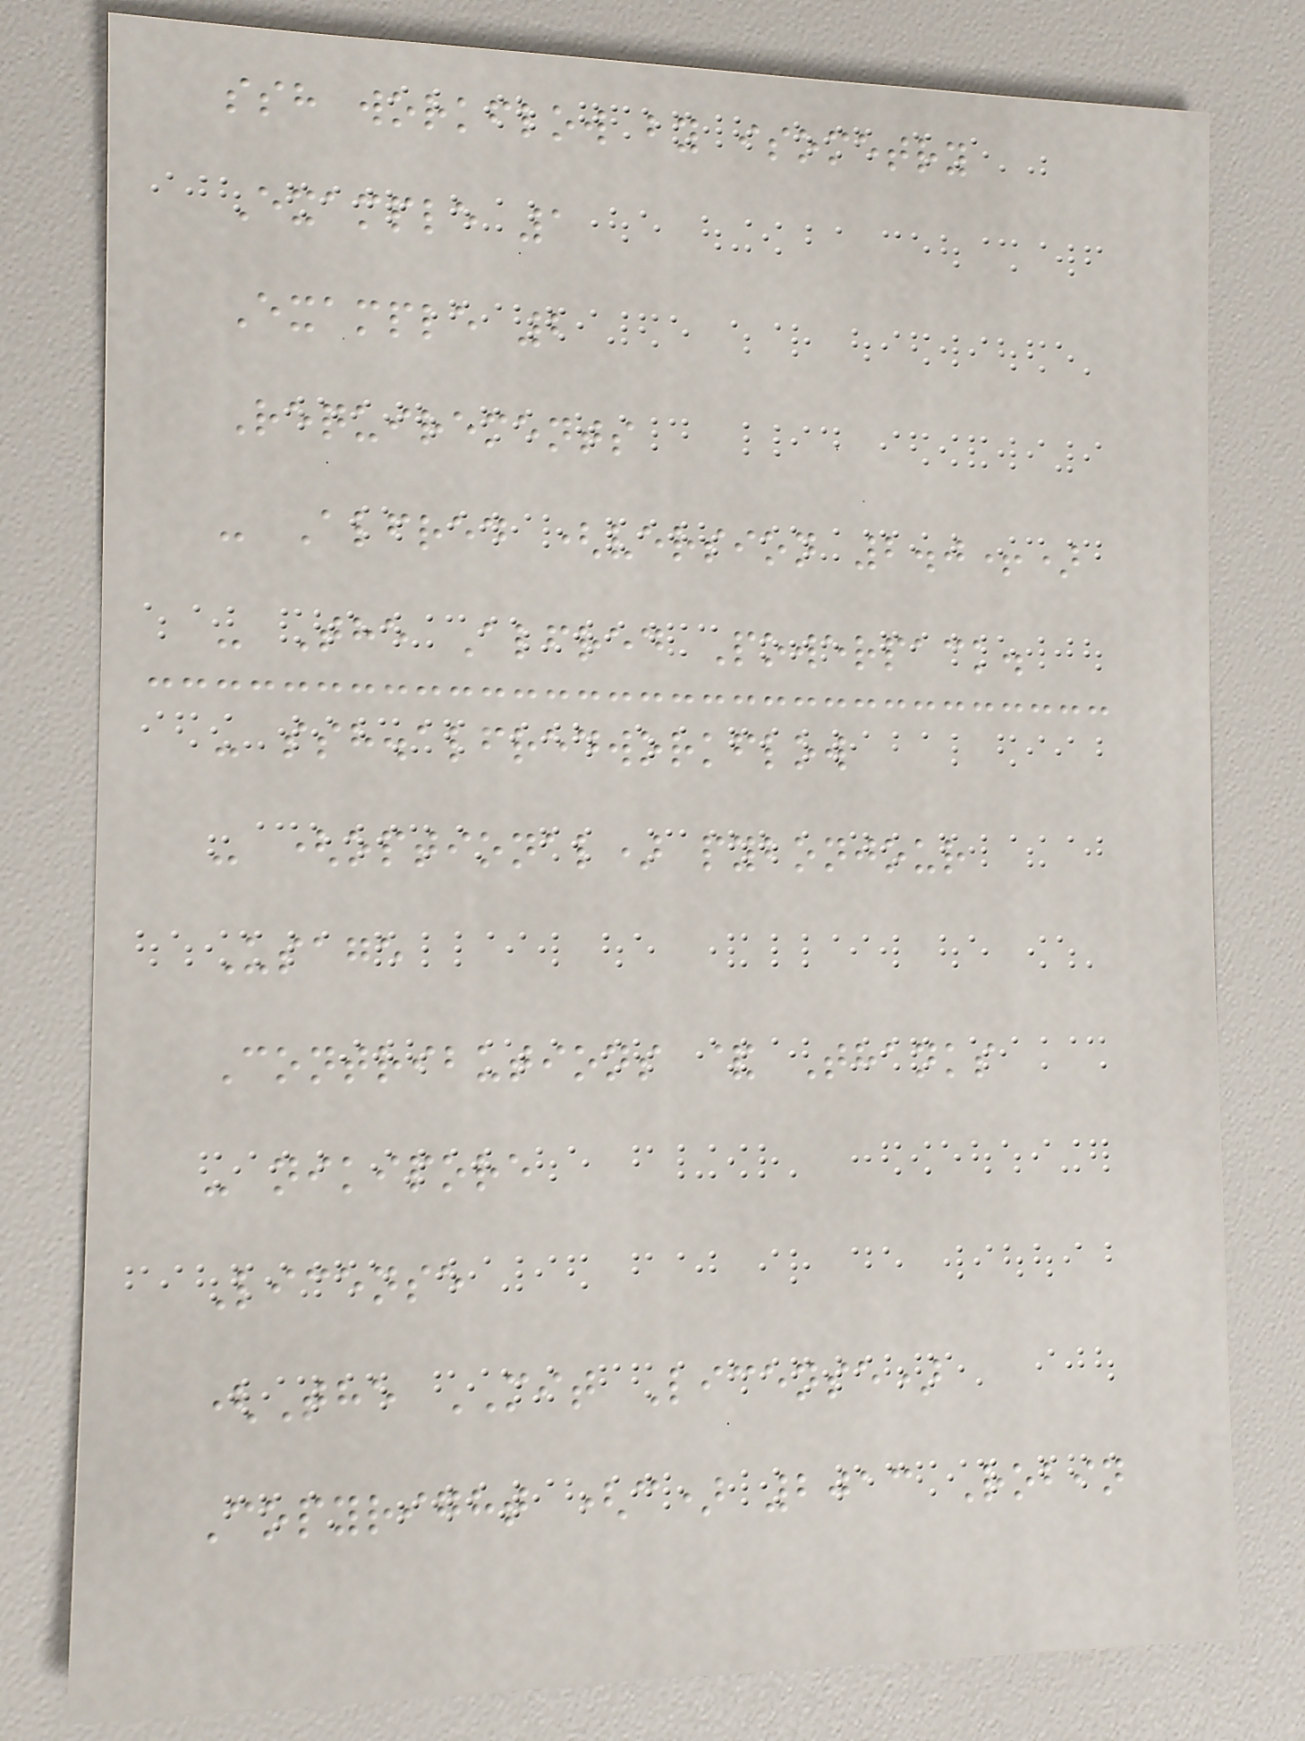ssh workflow by isometry
Example 1
Example 2
Requirements
- Alfred (version 2.0+)
- The Alfred Powerpack.
- ssh.alfredworkflow
- (optional) pybonjour
Usage
Contributions & Thanks
- nikipore
License
(The MIT License)
Copyright (c) 2013 Robin
